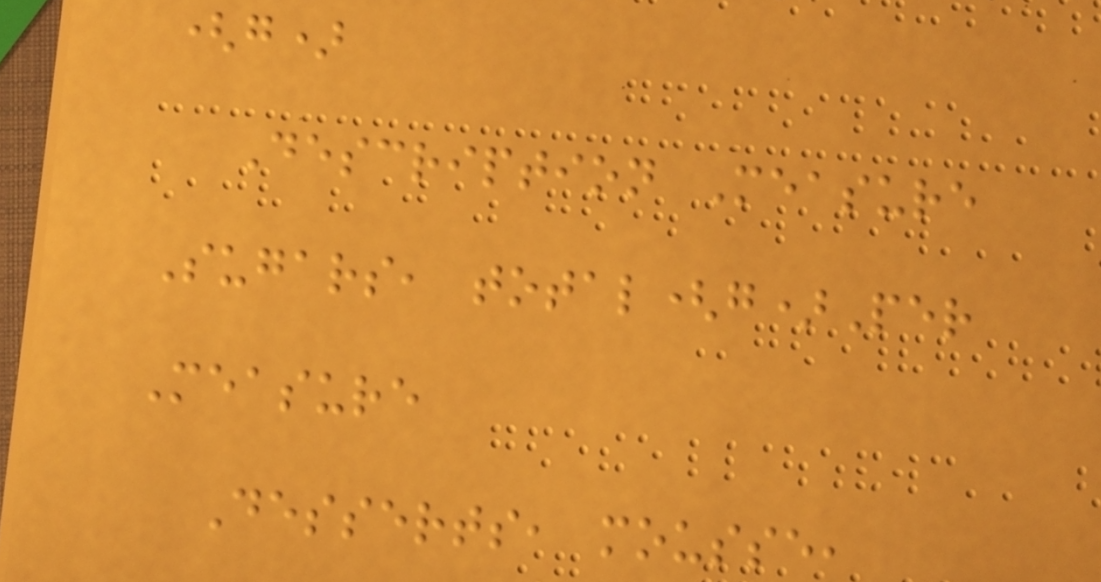(g)
Description Measure
Sugars, total(g)Per
Measure
Desserts, mousse,
